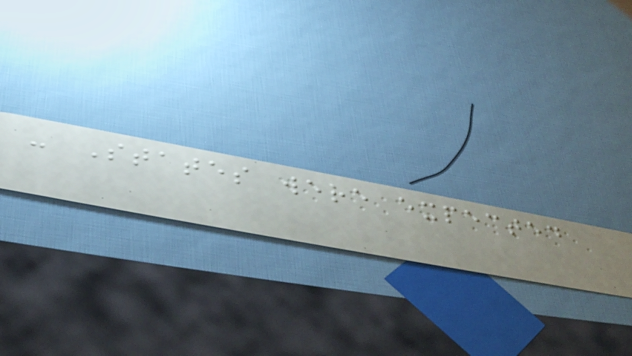- States were expected
